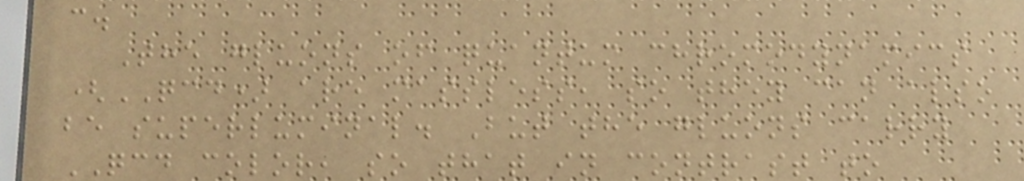c.
The gluons of quantum chromodynamics
(QCD) are massless, so they can also
be superluminal. But the gluons carry
QCD color, so that in contrast to
